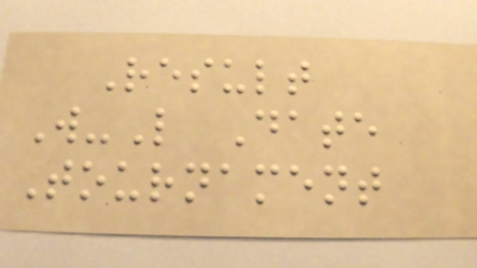Result
W-L Date
Tournament
